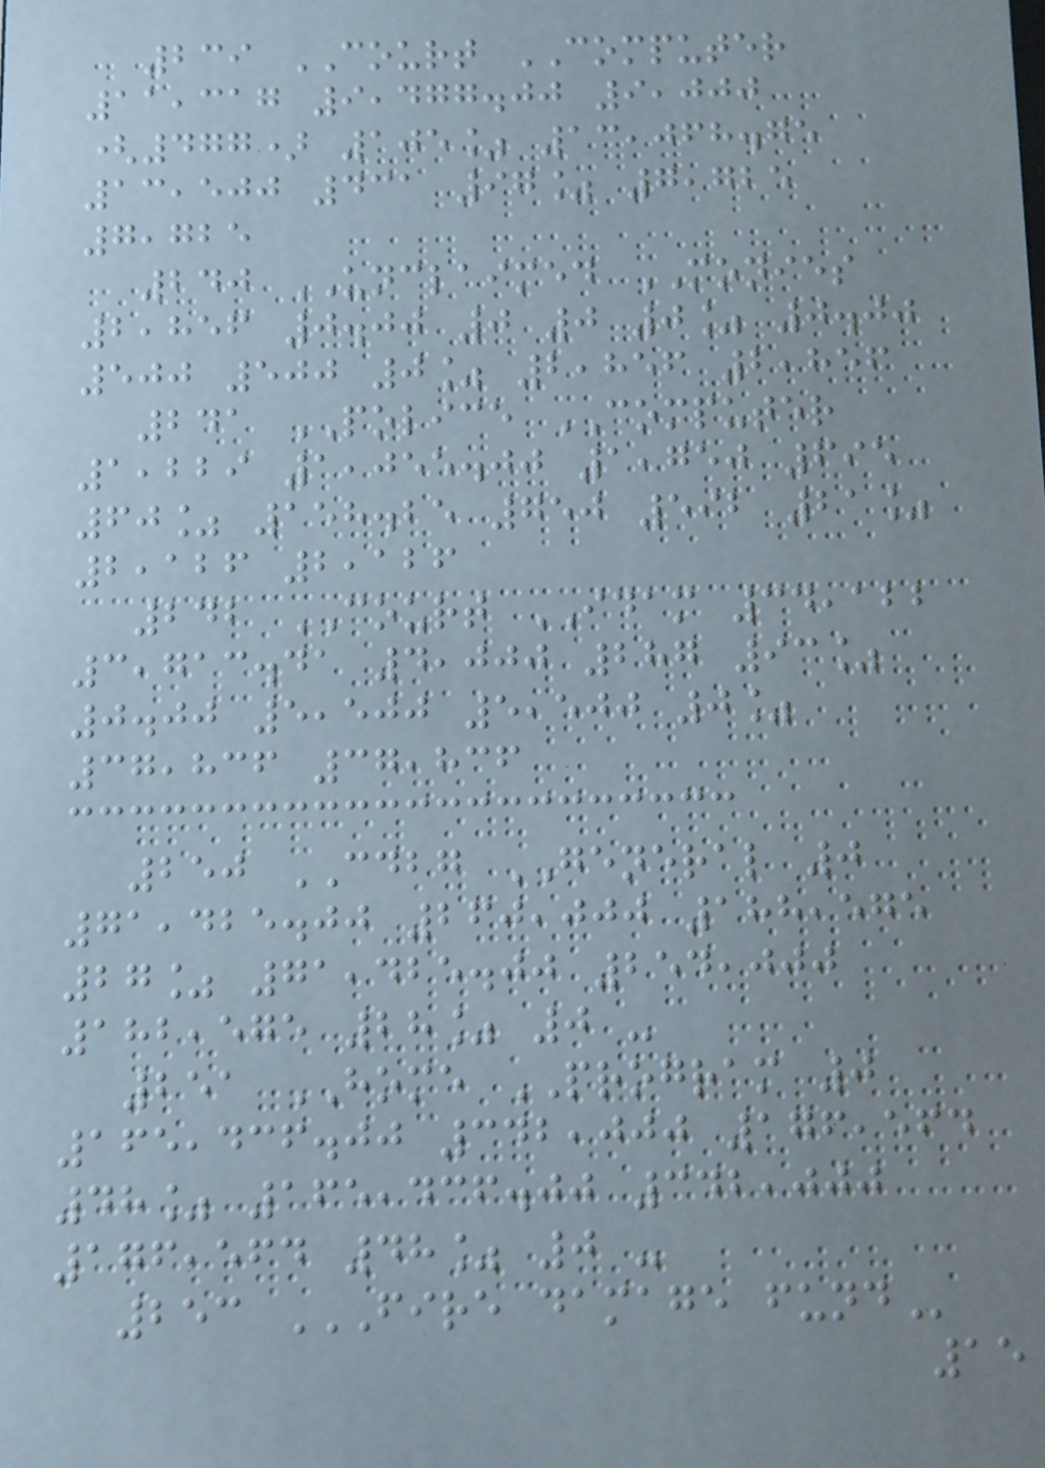239 COURT COMPUTER
11,317 9,477.00 9,000
(477) 105% 13,068.75
13,500 431 97% 7,725
7,725
240 UNCLAIMED MONIES
2,856 0.00 0 0 0% 0.00
500 500 0% 2,856 2,856
241 POLICE COMPUTER
1,229 1,055.00 1,750 695
60% 158.25 750 592 21%
2,126 2,126
242 COURT IDAM 34,122
3,713.41 4,000 287 93%
0.00 5,500 5,500 0%
37,836 37,836
250 CDBG GENERAL 0
71,425.00 260,000 188,575
27% 71,425.00 254,000
182,575 28% 0 -
251 HOME PROGRAM 0
165,436.00 342,000 176,564
48% 165,436.00 342,000
176,564 48% 0 -
253 FIRE DAMAGE FUND
15
